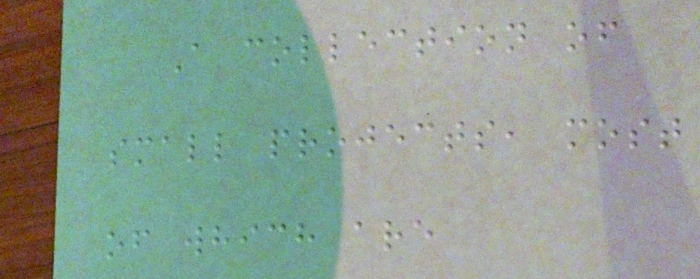A collection of
small projects, most
of which are
